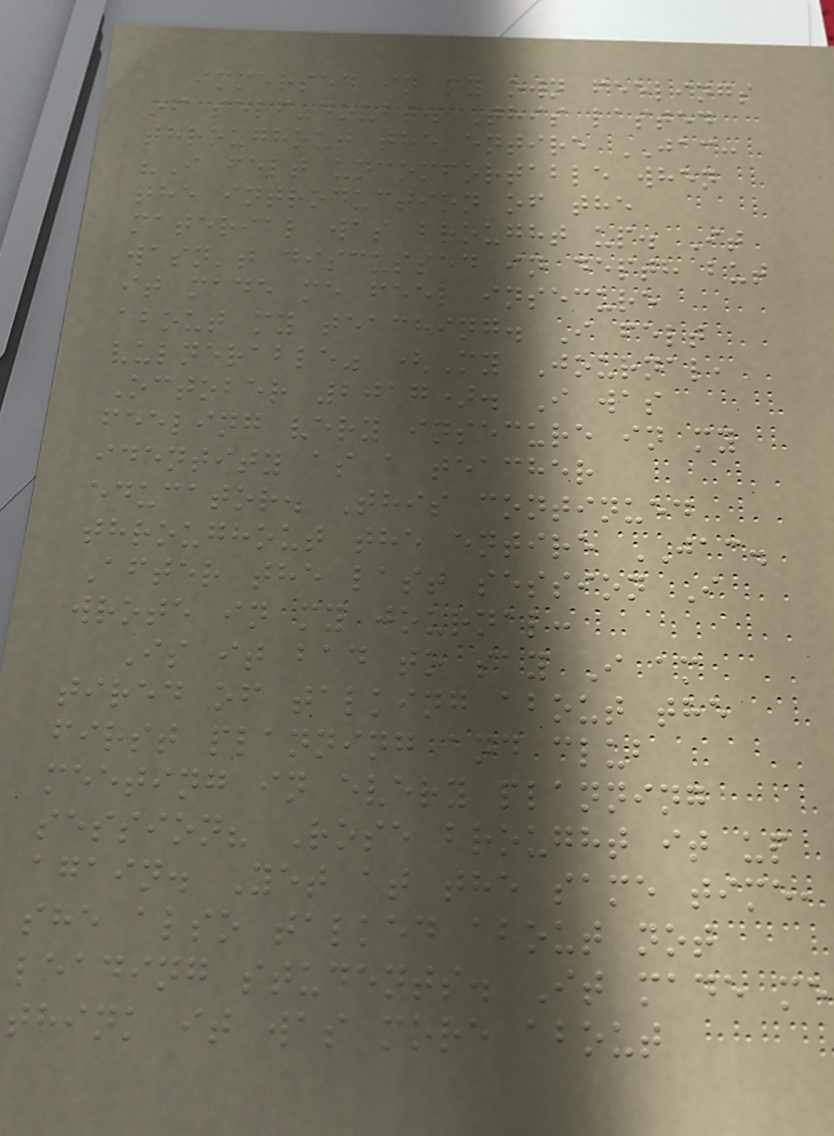immersed in my own feelings
of self-doubt. This lasted
throughout the entire JAC:
"I felt uncomfortable when
the introduction of the
material was brought up. It
wasn't discussed in depth but
it made me feel insecure
about my teaching. I felt
vulnerable" (My Journal,
October 2017). I was
feeling very insecure in my
identity as a teacher
educator. This continued
throughout the entire JAC.
After the last session I
wrote in my journal:
Is it bad to say I am
tired of talking about the
first planning and club
meeting in every planning
session? Rose brought it up
again. Yet at the same time,
she also talked about not
leading students. It made me
think it was more about
